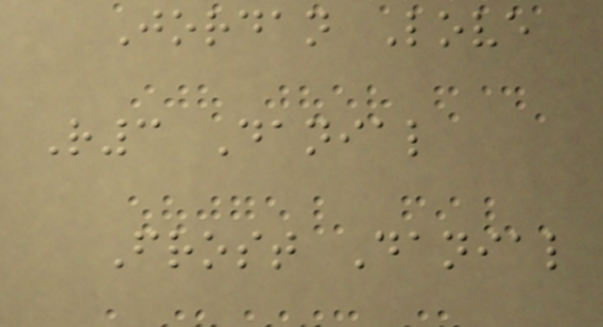Jordan Love
R3 Danial
Frost Danial
